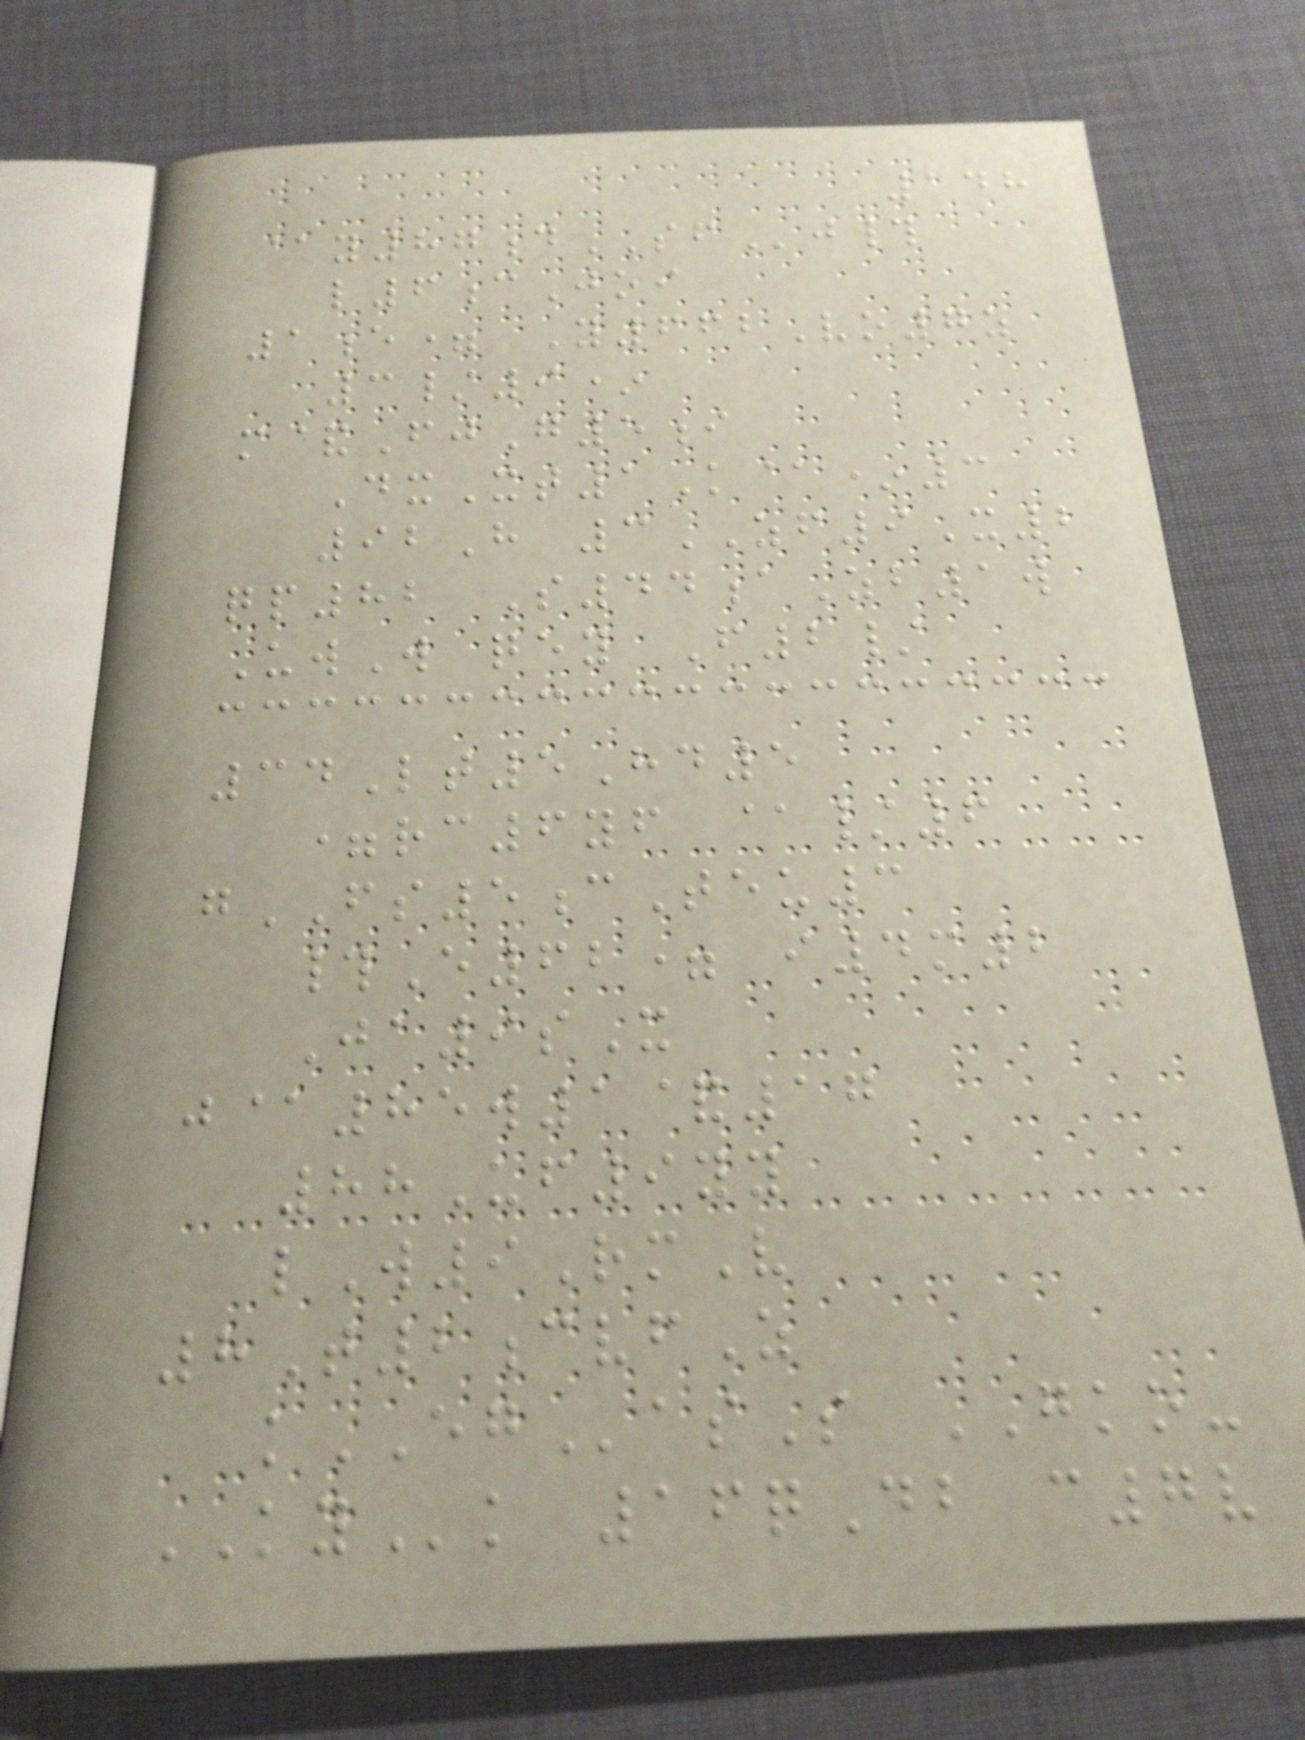148
@y87dSFj#
l6cJoi
1e= Y662Vo7z
3/9*
m&FjG5i
DxXt1K@*3
92H 3ZF9X2
qp82 S44aZb1w
UwW qey F2/
34Lt5Hd5
=rc6yf @/6
gFS5cTeu3
#E62= i4m2
Ja9sX
j@85w1&17
88Uf9yy
lW9RmV
8T2cvfZ
kEGasS GKO-
KYk 16qDb c7v
